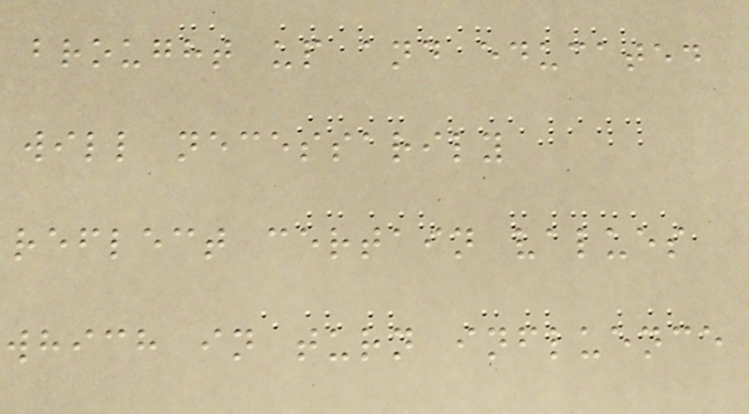brought up and educated
will necessarily
reflect certain values
which in turn influence
